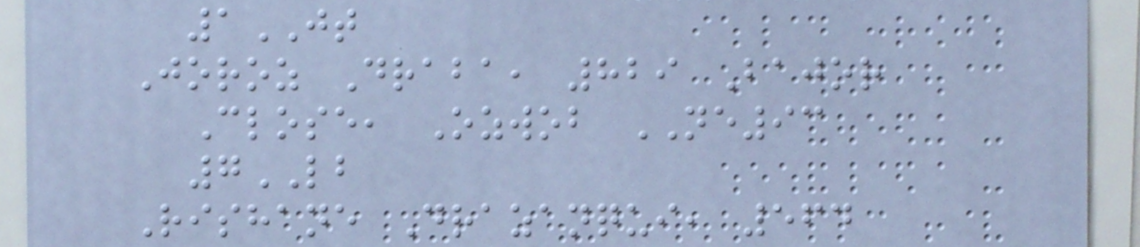1JT
Joroz Draba, 829 Bajor
Close, Ozwob NE93
7LB
Rishane Drazanqui, 564
